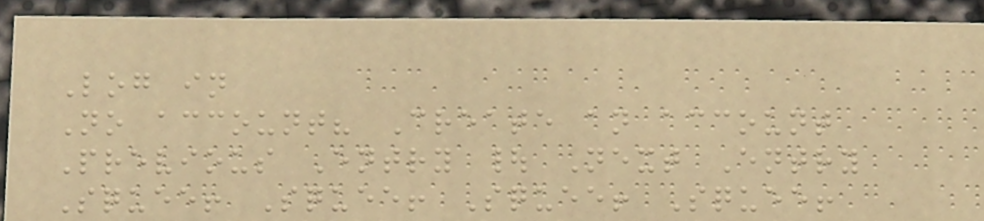Log in
No account? Create an account
Previous Entry | Next Entry
Squee! Squee! Squee! Squee!
